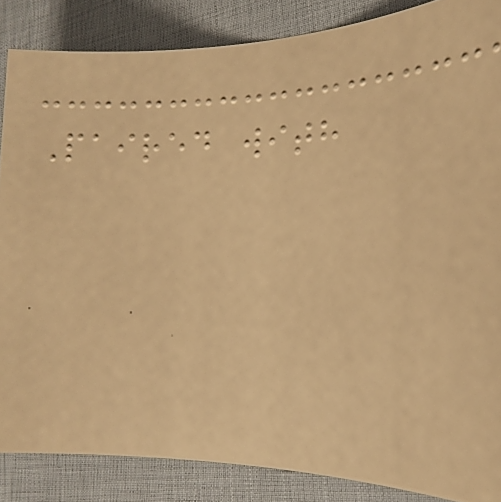Paired with
